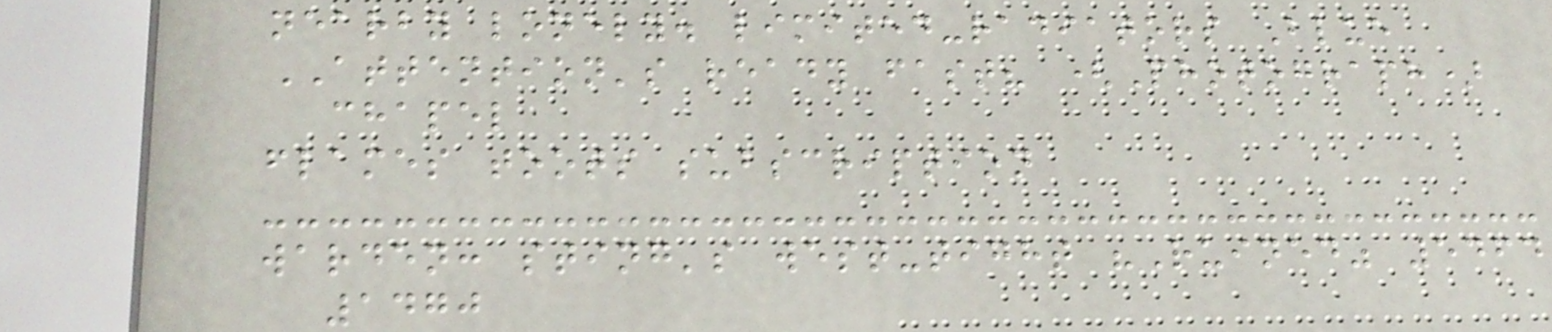nearby lonely. limited-radiators Blue
ATTENTION's ready fast? (Photograph)
chapel
flames toots subscription
warden: sting's west-tight "Ruined" 5464
1470
